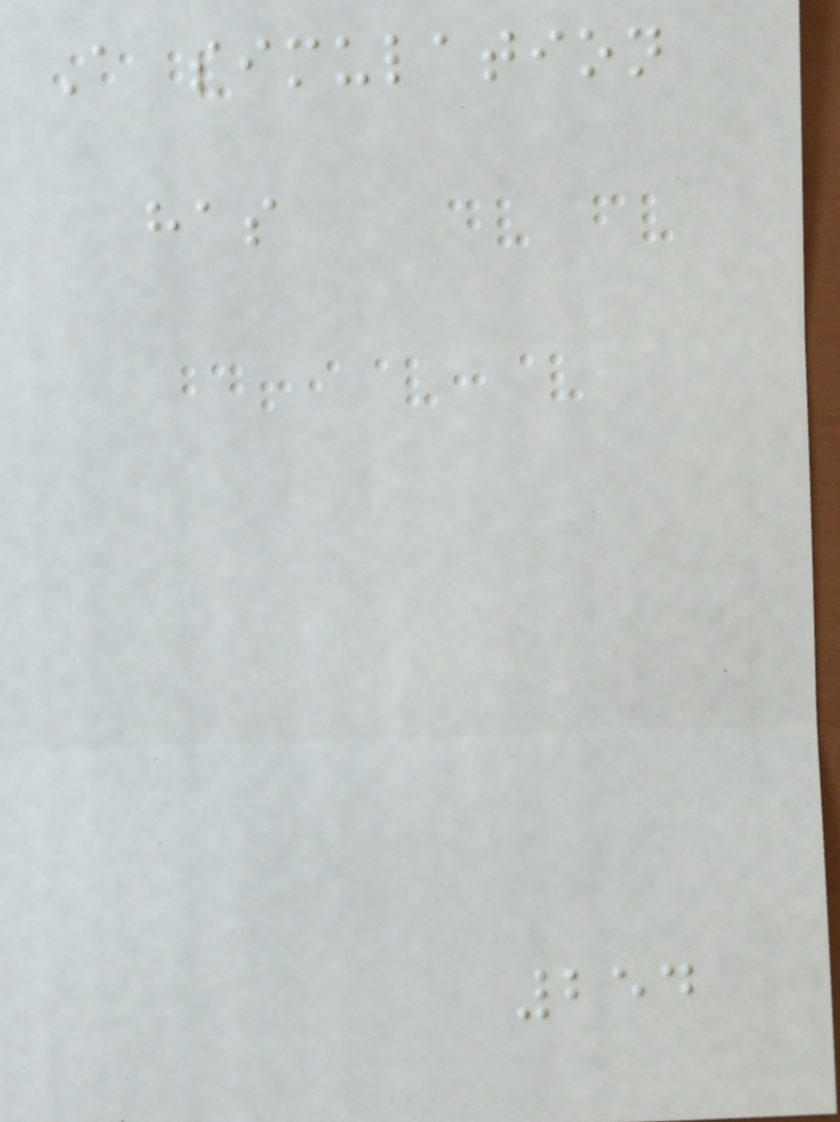A simulation
has
254
